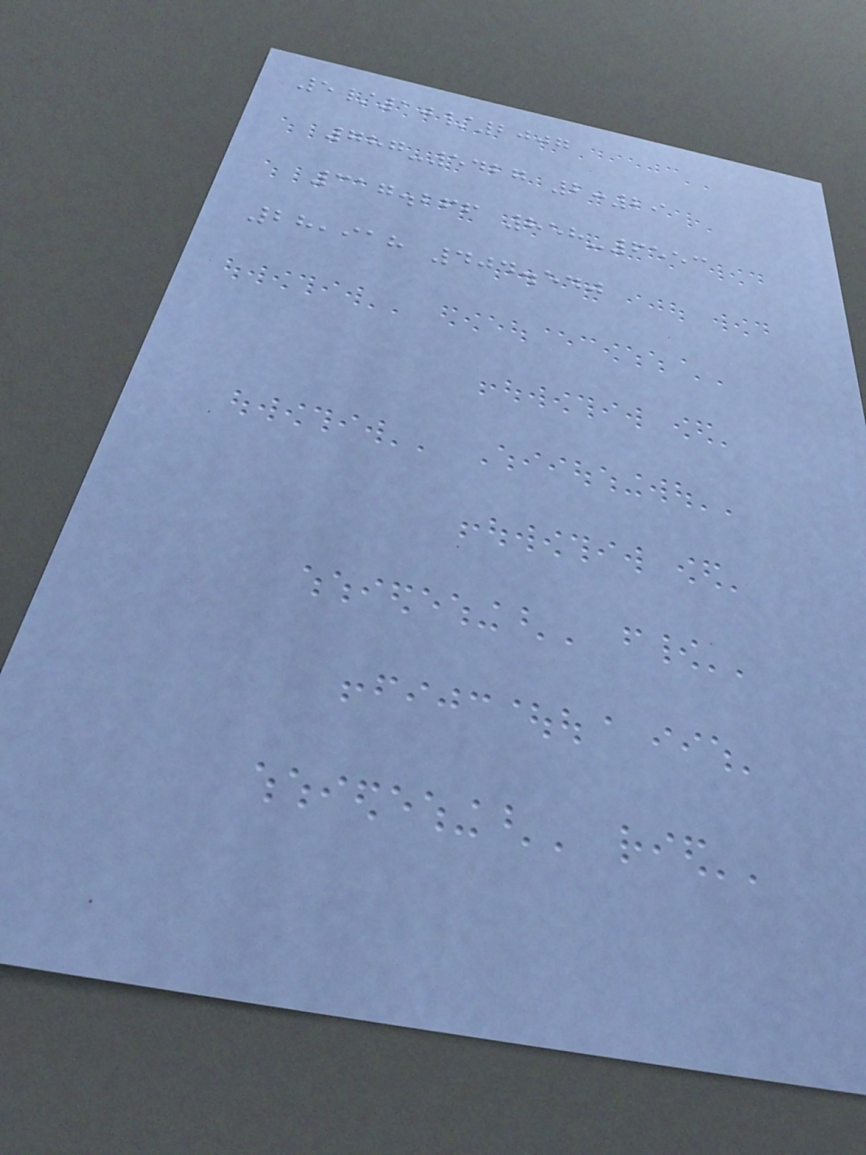5/10/2007
787-5427 2:29
317.266 858-6553
28,918 404.540
